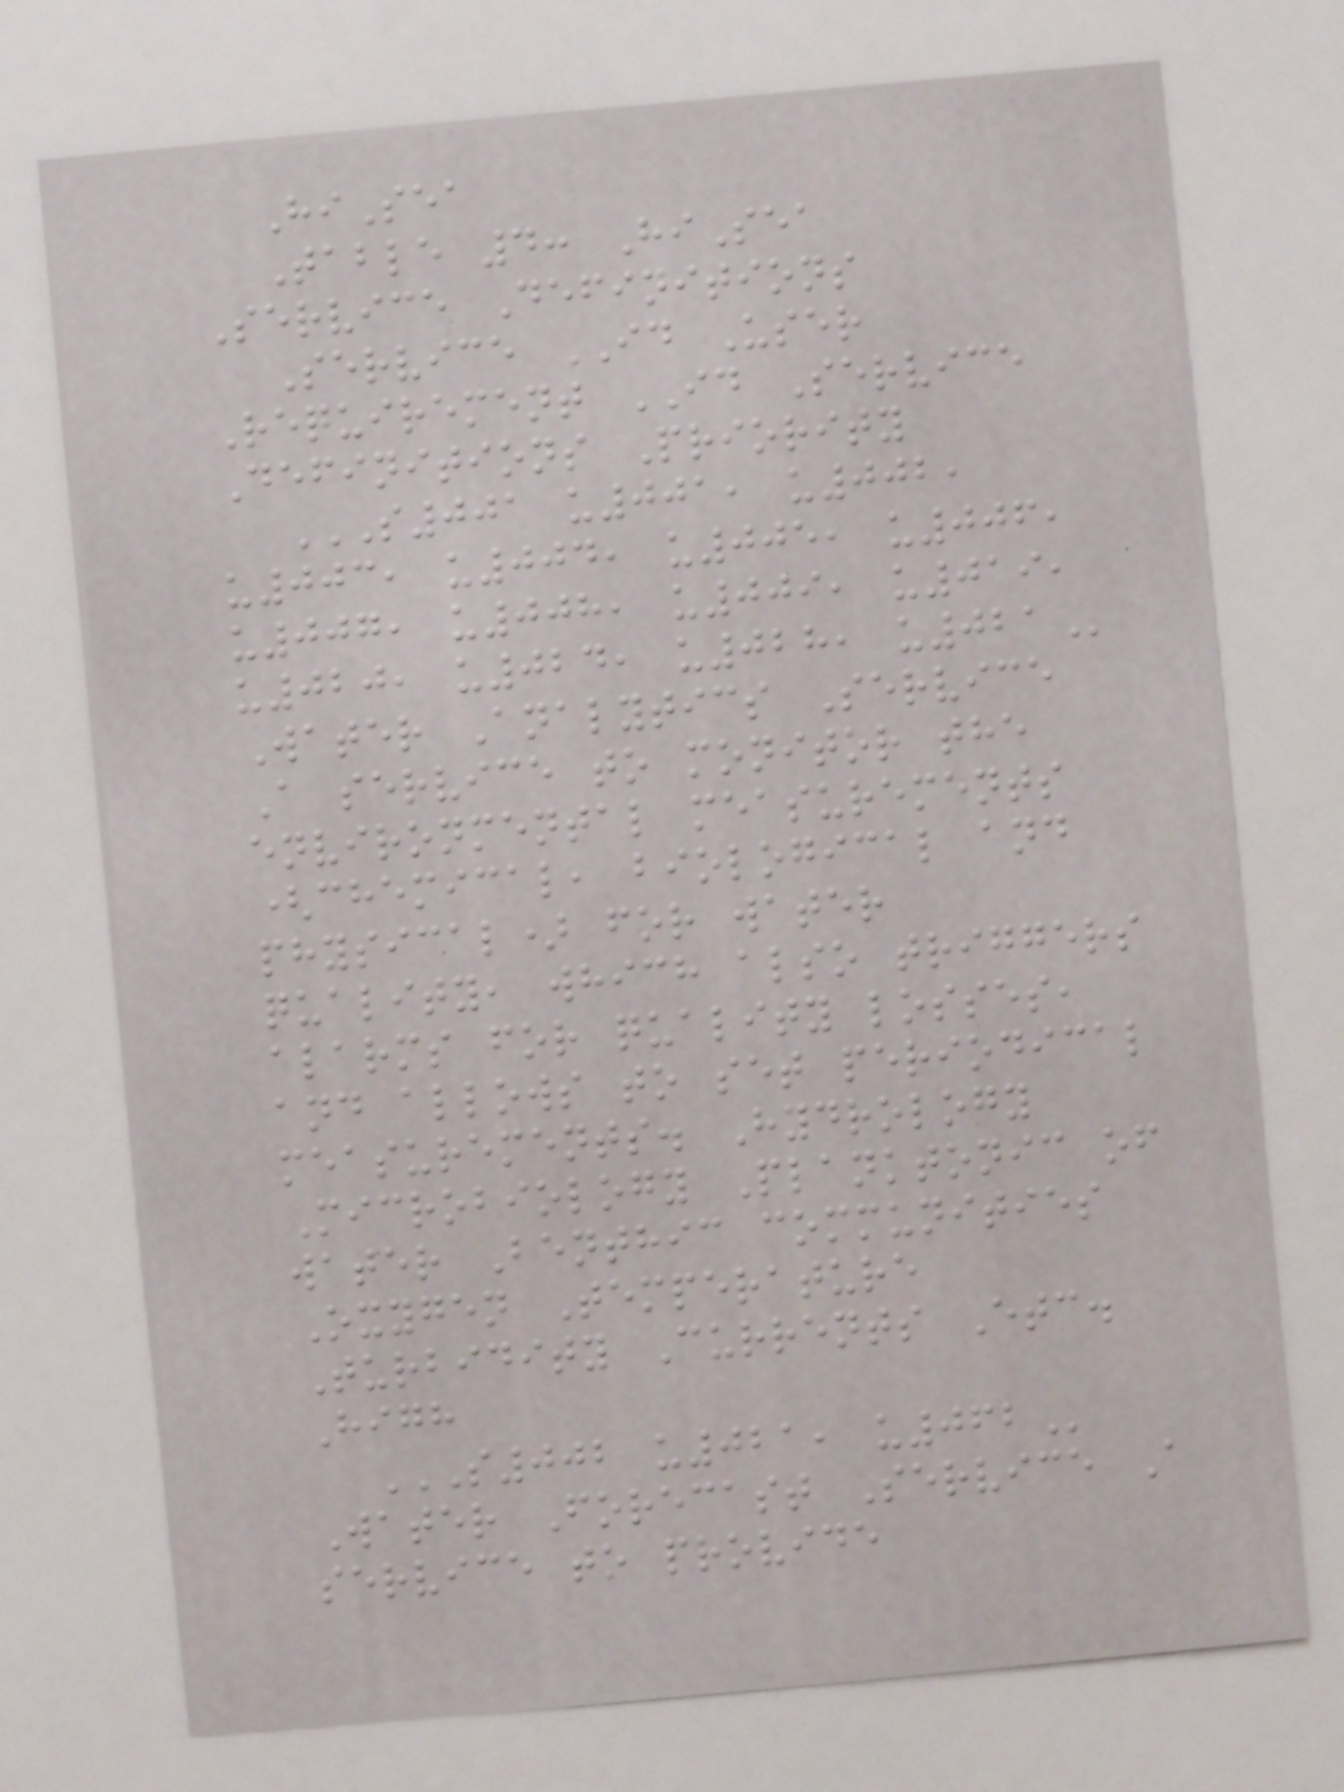HiSea
Table 4: HiSea
Service Definitions
Service ID User
Requirement ID Service
Definitions Priority
S001 U001, U002,
U003, U004, U005, U006,
U007, U008, U009, U019,
U020, U024, U028, U021
Water Analytics Service
A service to monitor the
environmental measurements
(chemical, biological and
physical) for water
quality, which also triggers
alarms for quality losses,
and allows to set periodical
measurements. Hydrology
Microbiology Planktonic of
water Benthic communities
Oxygen Temperature
Turbidity Currents Etc.
High
S002 U021, U062
Water Forecast Service A
service to provide
